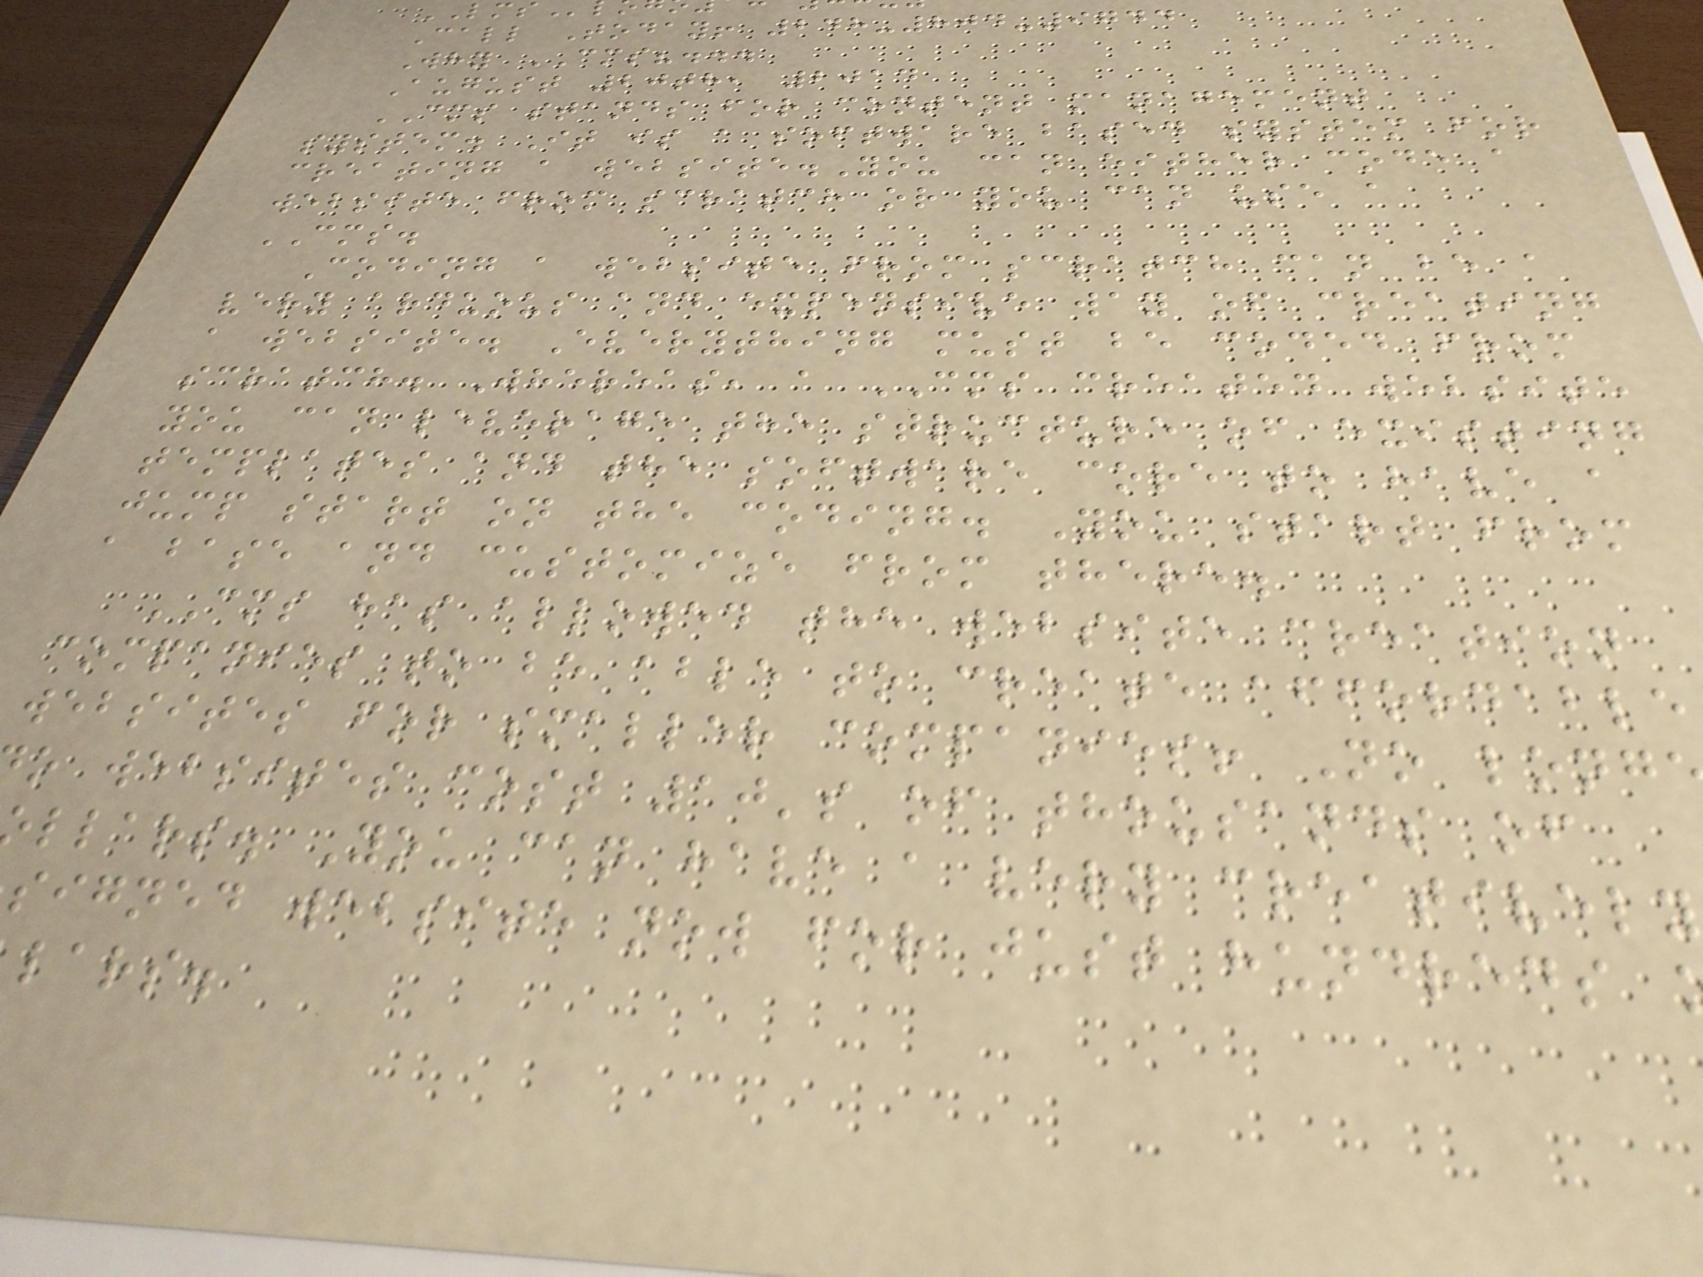Call Today! 248-804-9744
Why CMS?...
August 20th, 2014
CMS stands for content management
system. It is a software based system for
creating a website.You can either code a
website from scratch or you can use a
CMS.
Coding a website from scratch can be a
very arduous and expensive way of creating
a website. Everything must be coded from
scratch. Whereas, a CMS created website
you can leverage the structure of existing
templates and the software core to have a
jump start on the coding. You start from
a base and customize from there.
CMS has allowed the website creation
companies to be able to create affordable
websites for smaller companies! No long
o websites cost 10's of thousands of
llars. You can have a very creatively
signed website now for just hundreds
lars.
